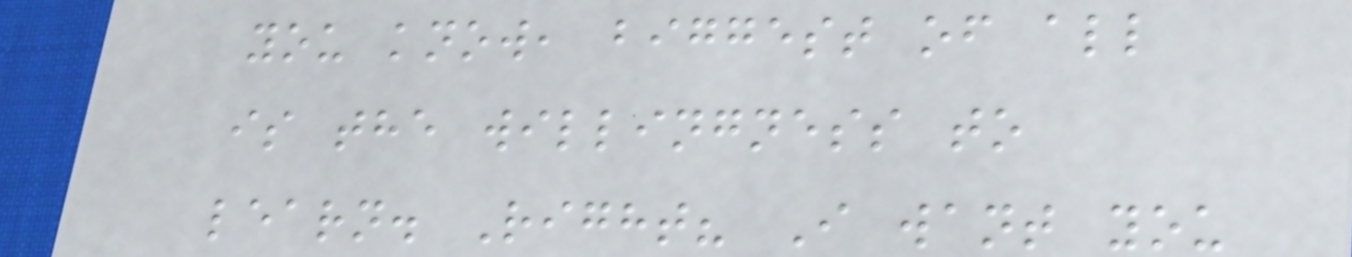you know, biggest of all
is the willingness to
learn. Right? I want you
